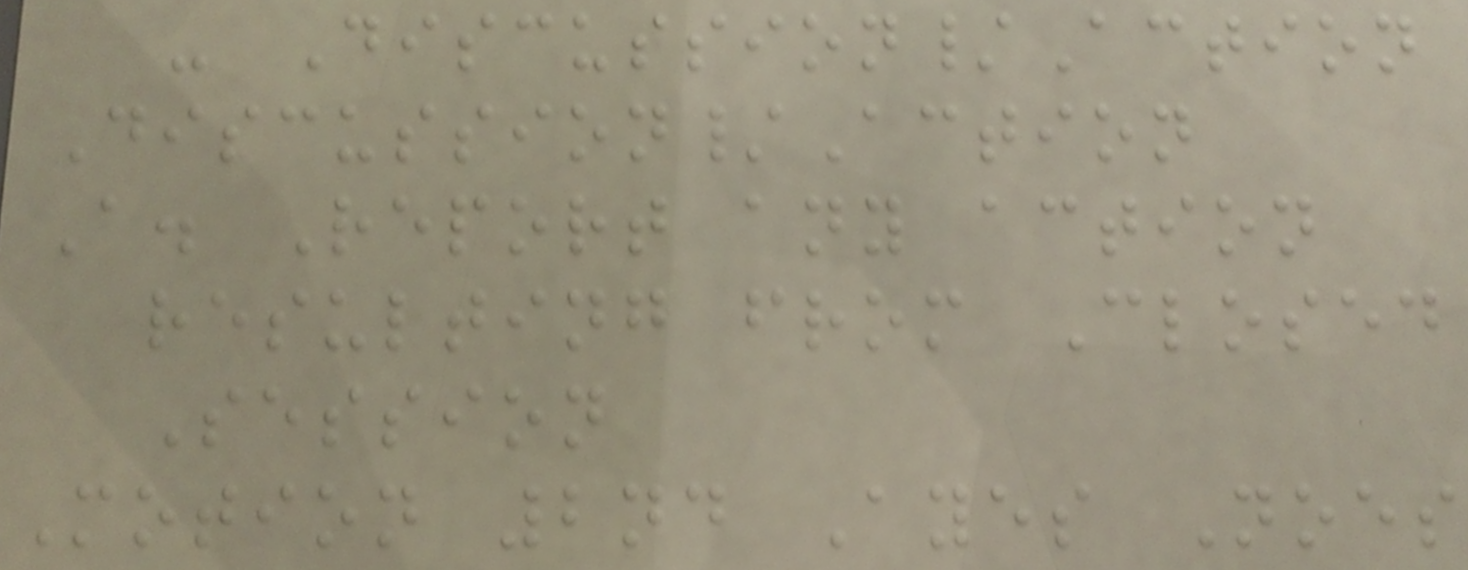- Discussion/Action
Discussion/Action
A. Report any action
resulting from Closed
Session
Motion 2nd Ayes Noes
